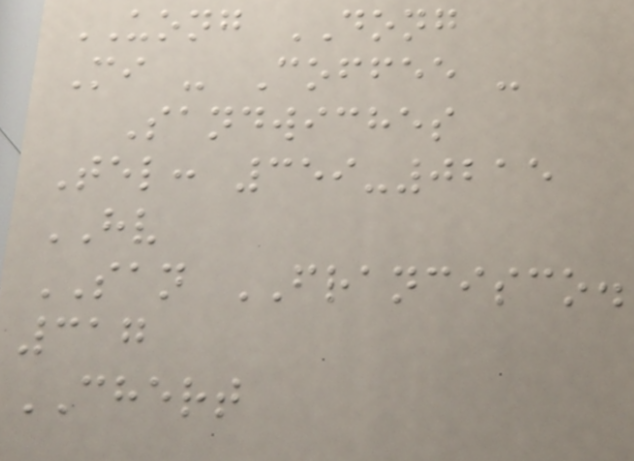UONG DONG
Mi - Coffee -
Sandwiches
Tel: 359-0215
HV
SAN FRANCISCO.
317
CHERT
